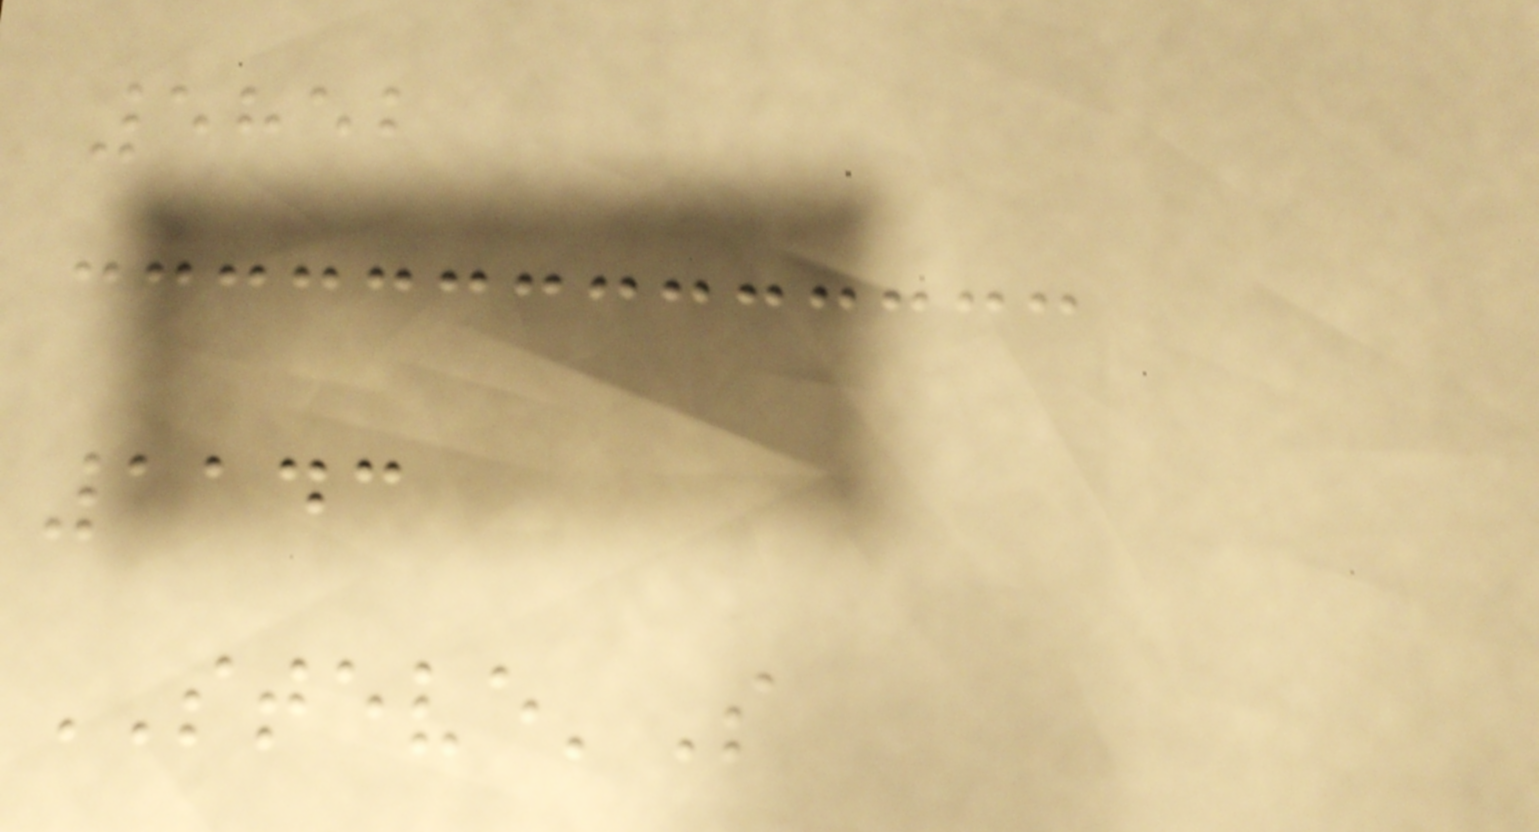5852
1143
STEVE'S
